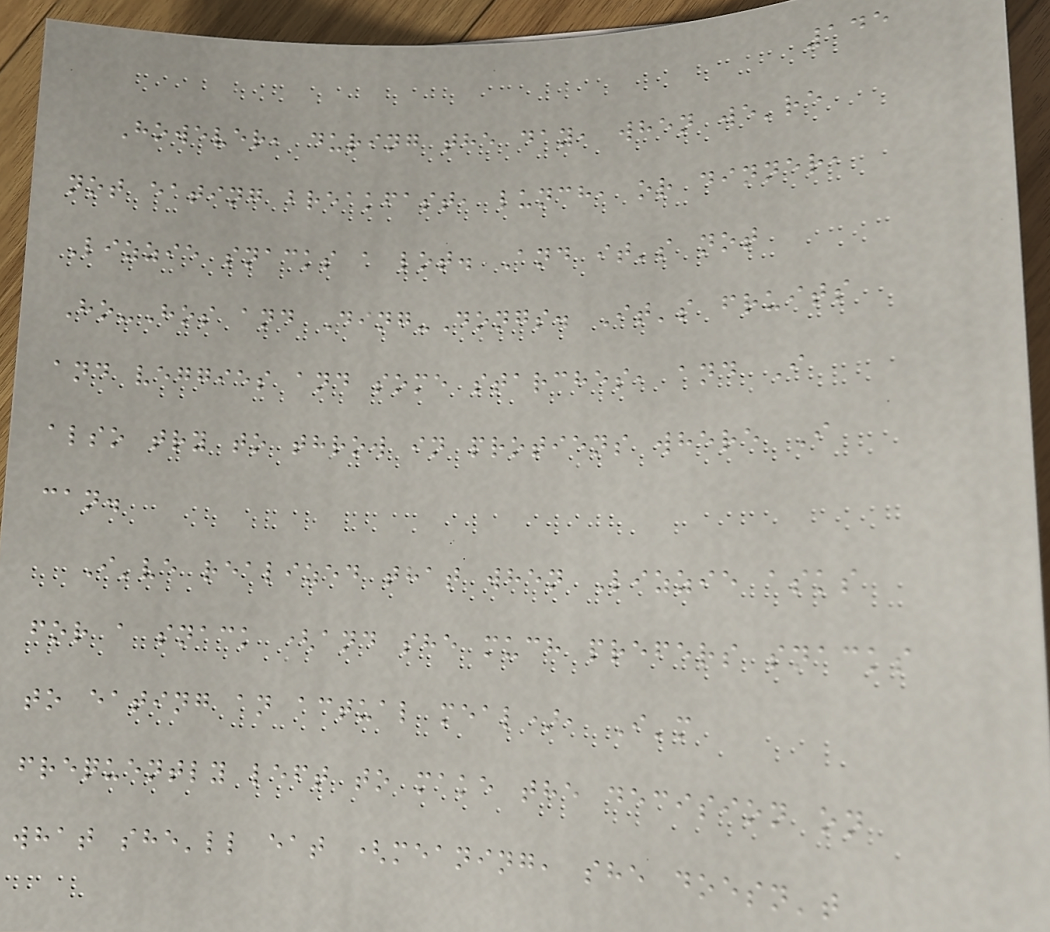145
However, during the day, when we're
not eating breakfast, lunch, or dinner,
Lizzie snacks a lot. And it's not
Ho-Hos and Ding-Dongs. It's fruits
and veggies and some starches, and I
also try to throw in protiens where I
can.
I've realized that when Lizzie asks
for a snack (and she much prefers snacks
to eating an actual meal), I'm
frequently left to make the decision on
what she'll eat (meaning, she doesn't
